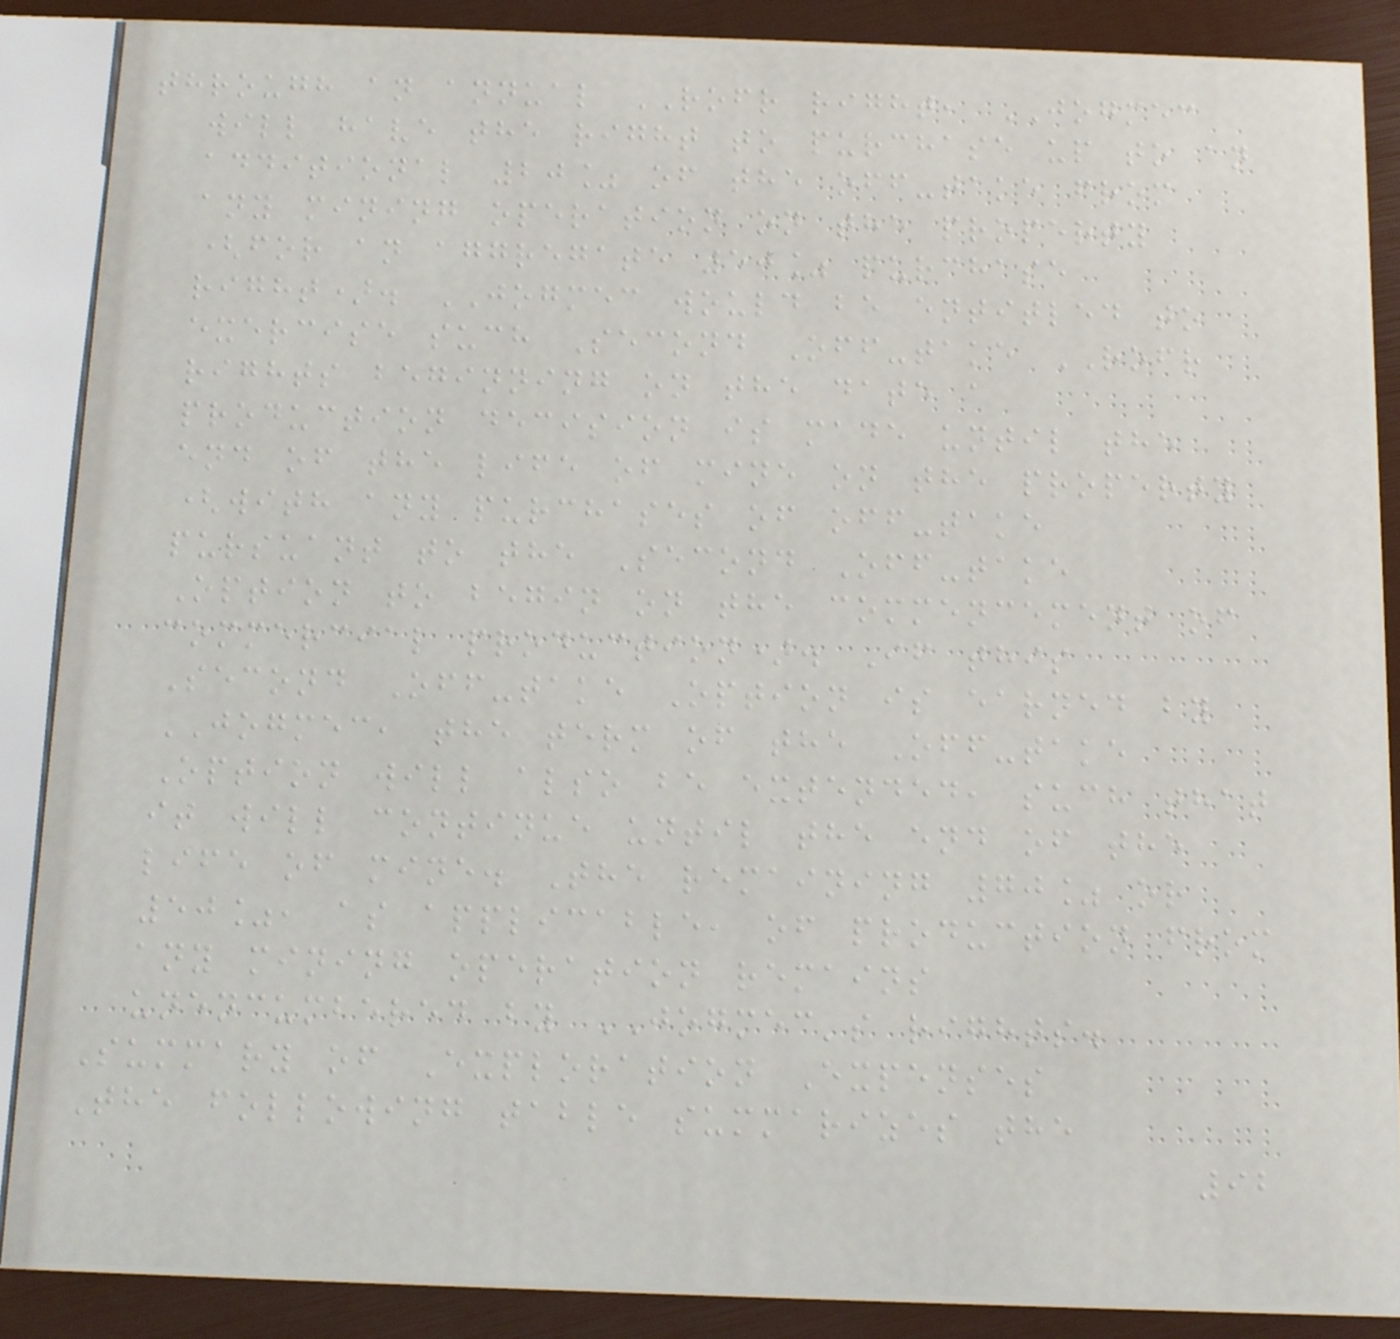through an annual ROFR right, JOGMEC
will have the right to purchase up to an
additional 20% of the off-take from
any mining operation on the property
(for an aggregate 50% purchase
right). JOGMEC would be entitled to
exercise such Second Off-take ROFR
rights beginning on the date a
production decision is made until the
end of the life of mine on the property
(with any purchases of off-take
pursuant to the Second Off-take
Option to begin on the commencement of
commercial production). If this
Second Off-take Option is earned by
JOGMEC, the term of the Off-take
Option will also be extended, such that
it will continue until the end of the
life of mine. The remaining 70% or
50%, as applicable, of production from
any mining operation remains
unencumbered by JOGMEC's rights.
Summary of Exploration Expenses
The following table summarizes the
92
